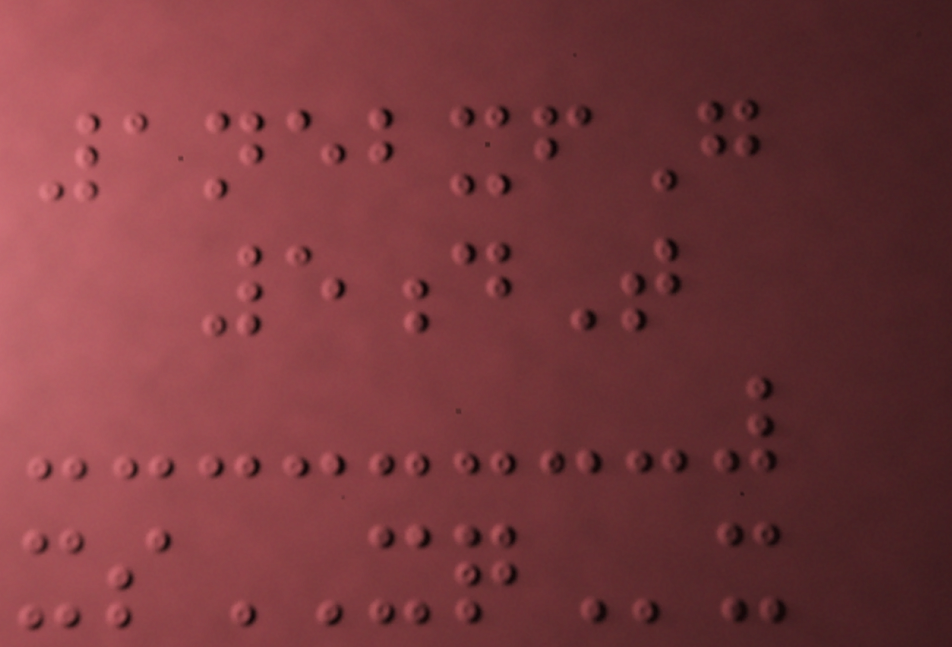1nebxfG
5dT
xsXQx
